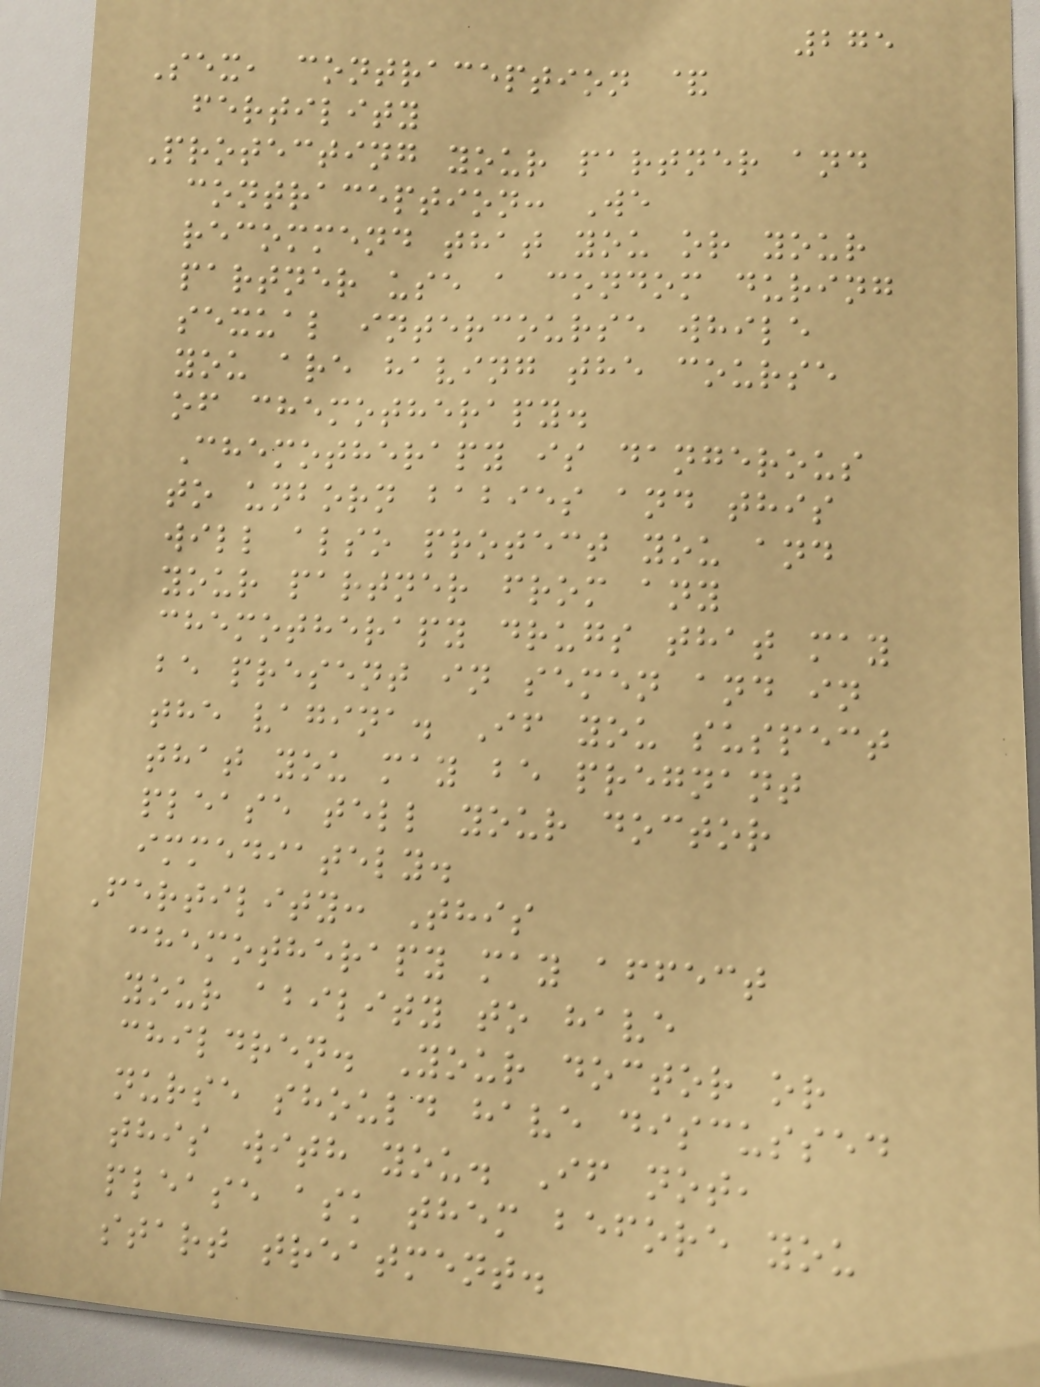275
Sex, contraception &
fertility
Protecting your partner and
contraception: We
recommend that you or your
partner use a condom during
sexual intercourse while
you are having the course
of chemotherapy.
Chemotherapy is dangerous
to unborn babies and this
will also protect you and
your partner from any
chemotherapy drugs that may
be present in semen and in
the vagina. If you suspect
that you may be pregnant
please tell your doctor
immediately.
Fertility: This
chemotherapy may affect
your ability to have
children. Your doctor or
nurse should have discussed
this with you. If not,
please ask them before you
start treatment.
